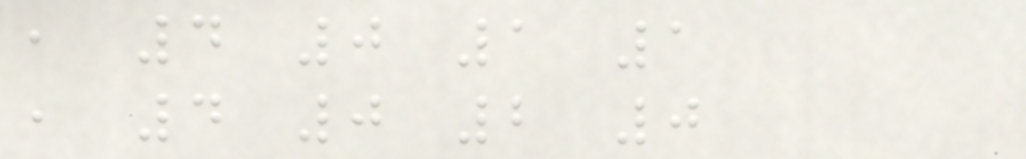, 4 0 1 1
, 4 0 2 0
